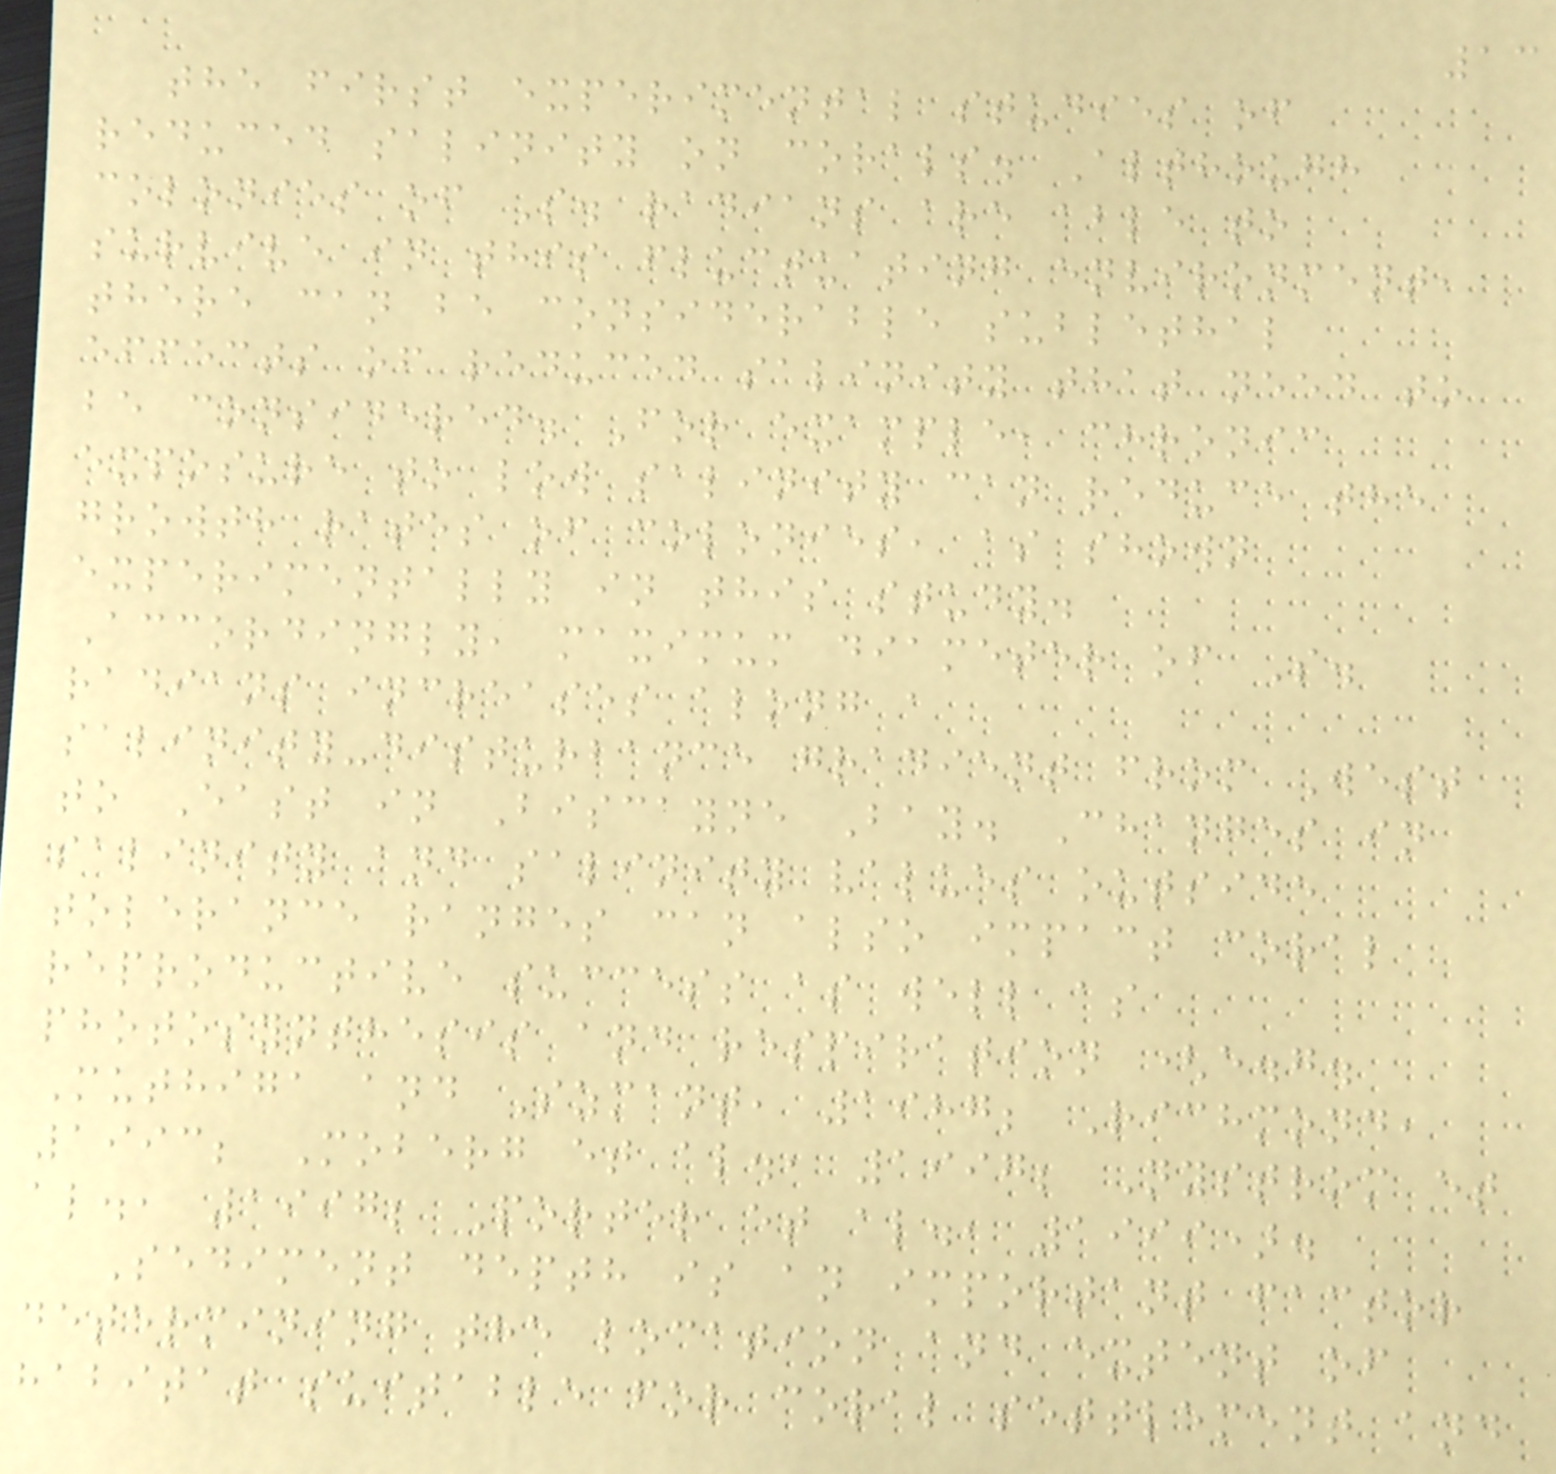13
the first experimental studies of
reduced salinity on corals. Although
colonies of S. radians are able to
survive in this fluctuating environment,
there can be considerable sublethal
effects of reduced salinity that need to
be considered. For example, chronic
exposure to low salinity can reduce the
growth rates of colonies, as shown
experimentally in this study.
Accordingly, maximum diameter of S.
radians increases along a
salinity-disturbance gradient from West
to East in Biscayne Bay. Changes in
salinity and salinity values outside
tolerance ranges can also impact coral
reproductive success as well as
photosynthesis and respiration (e.g.
Muthiga and Szmant, 1987; Richmond,
1993; Moberg et al., 1997; Nystrom et
al., 1997; Porter et al., 1999).
Sediment depth is an important factor
determining the location and extent of
habitat suitable for coral settlement and
